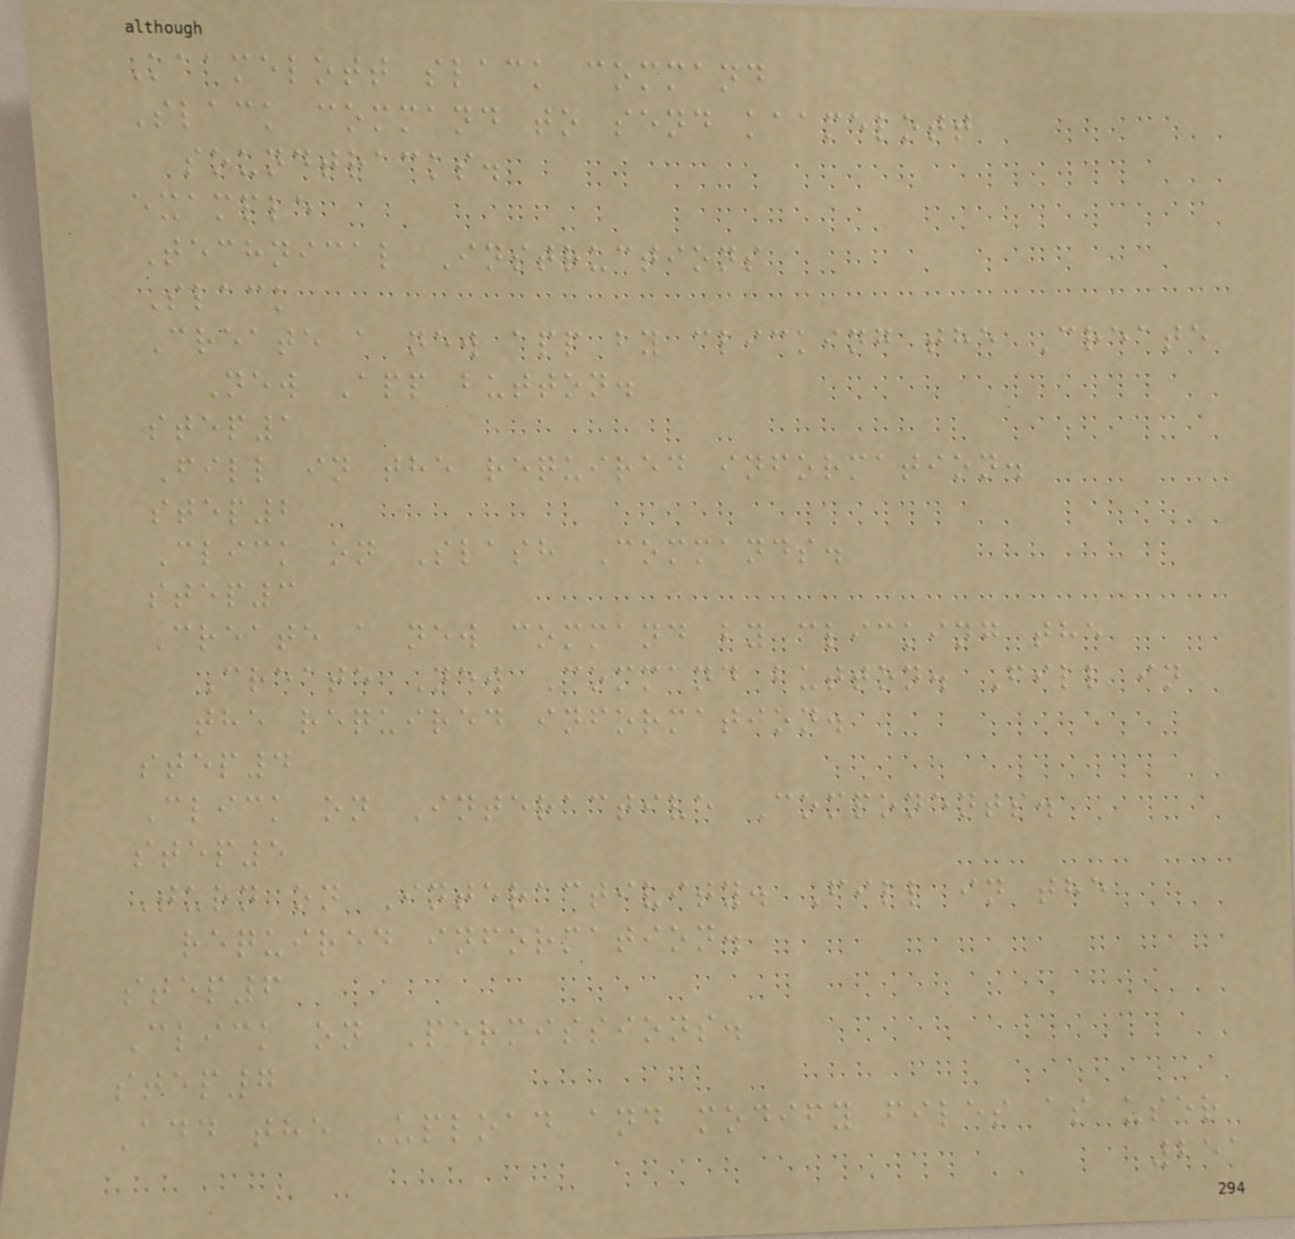Kaamelott slack command
Slack command to send kaamelott
soundtracks.
example
Technical Instructions
Slack
Create a new app by clicking the Create
New App button.
step1
Fill in the required information.
step2
Click on Slash Commands.
step3
Create a new command by clicking the
Create New Command button. Fill in
the required information.
step4
Click on Interactive Components.
step5
Turn on Interactivity. Fill in the
required information.
step6
Click on Permissions.
step7
Add the Upload and modify files as user
251
